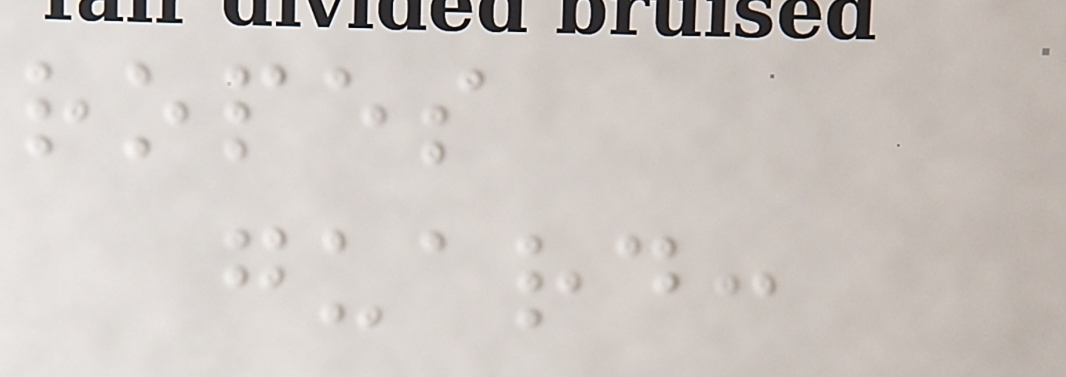ropes
guard:
